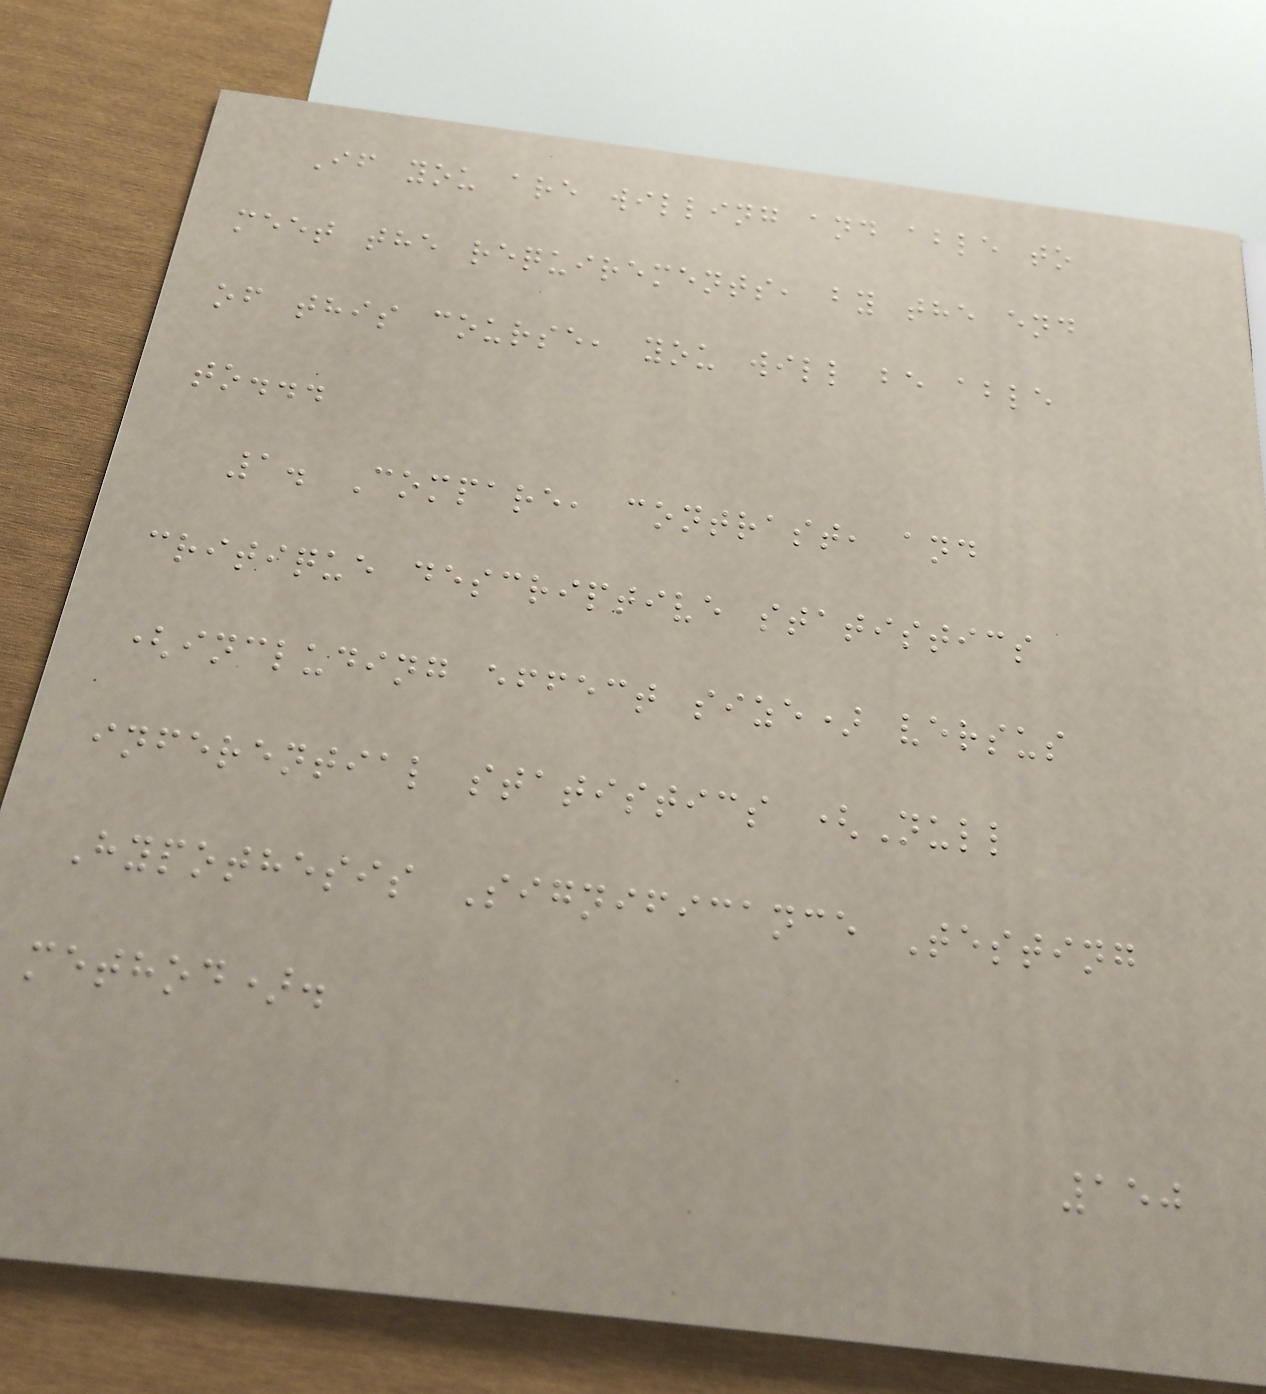If you are willing and able to
meet the requirements, by the end
of this course, you will be able
to...
1. Compare, contrast, and
critique descriptive statistics
(including effect size) versus
inferential statistics (Null
Hypothesis Significance Testing
method).
150
